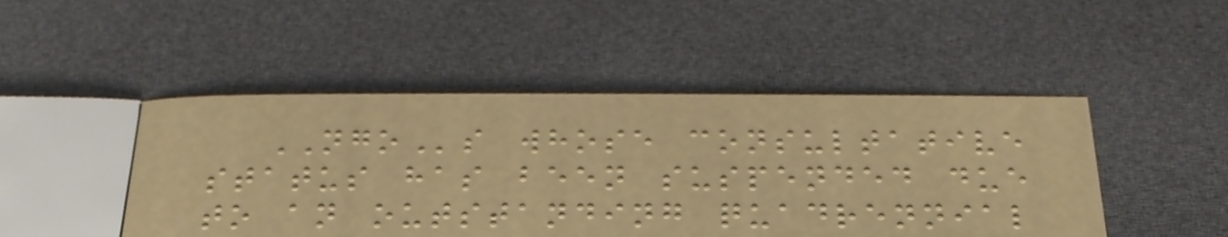NGOs whose consultative
status has been suspended due
to an outstanding quadrennial
